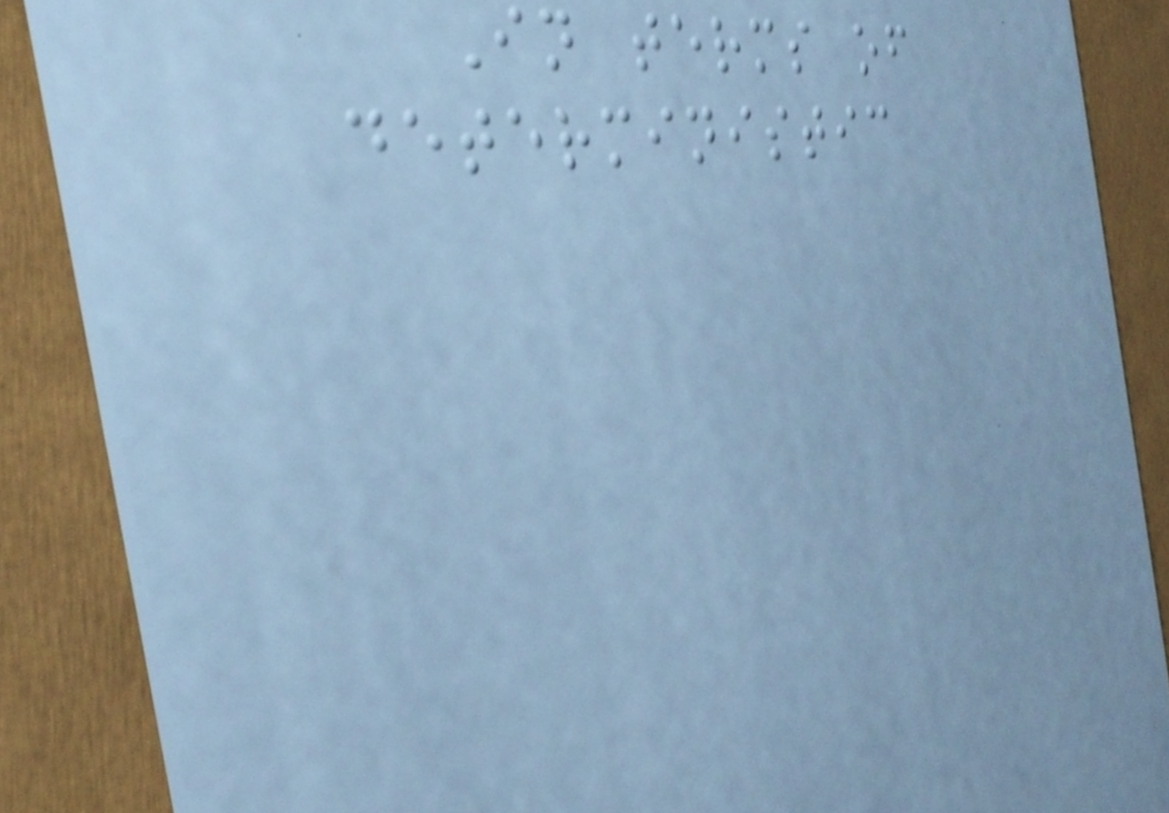In terms of
deterministic
